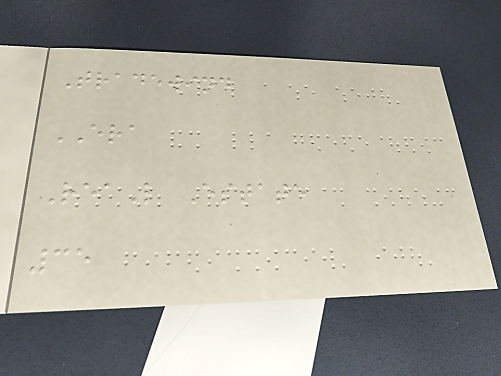Tradewind
ERA
ReaL Estate
35
